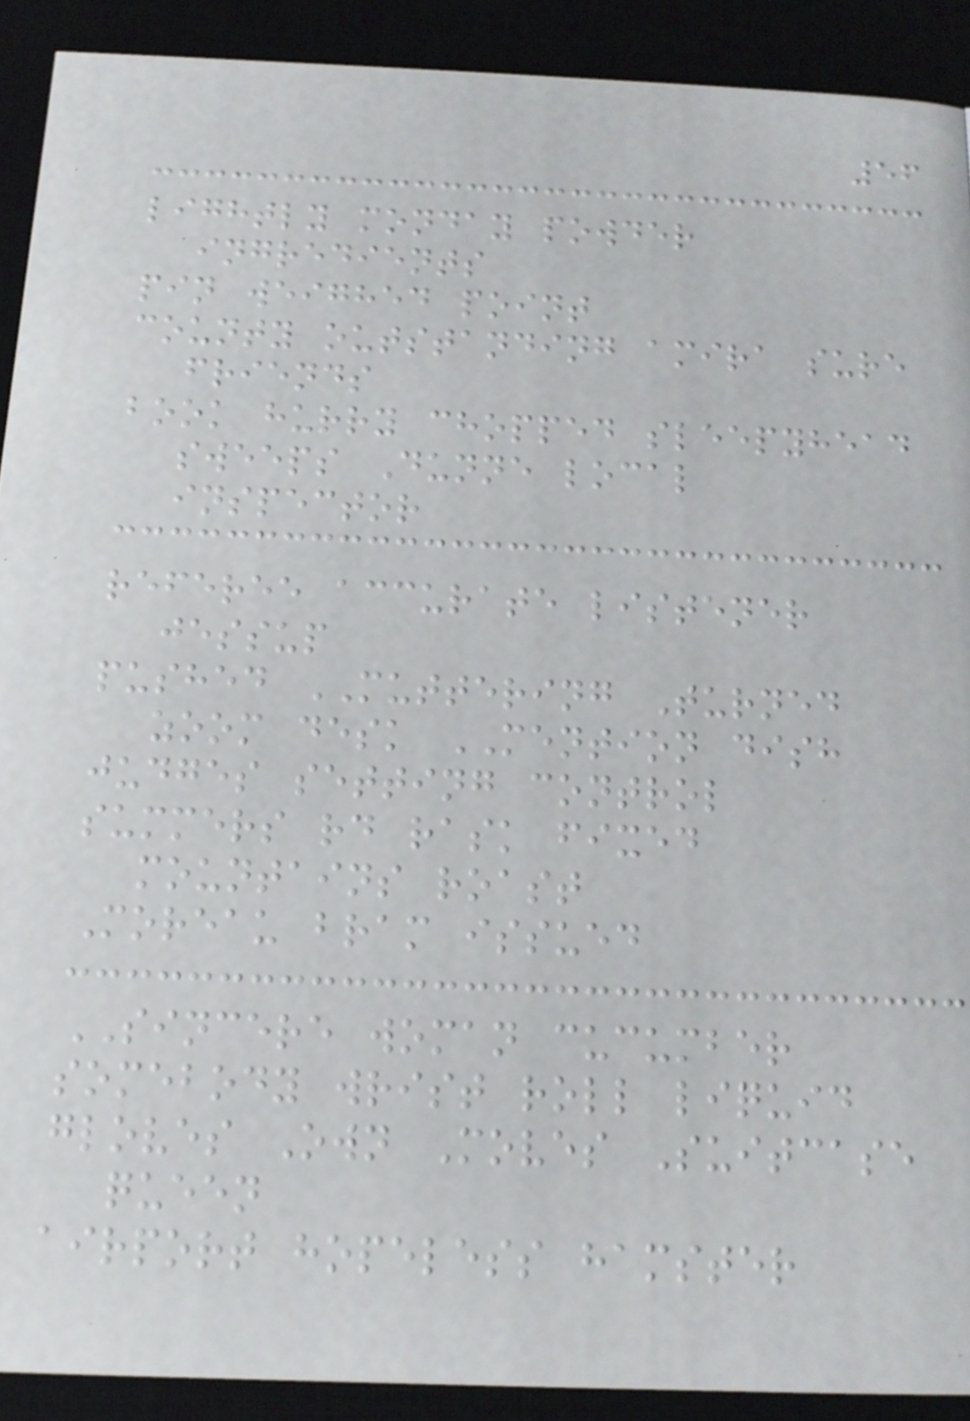56
lightly monday powder
ingredients
pin weighed point
county outstanding amira sure
friends
book hurry chopped sleepyhead
sweeps Dunne local
inspector
referee accurate listener
jessup
pushed MUTTERING Turned
zoom desk MENTION dish
judges setting control
summers rd rask fixed
mountains roast
Moreau bram issued
SINCERE woman cucumber
somebody wrist roll liquid
gloves Own Moves Suitcase
queen
airport hopeless hamster
